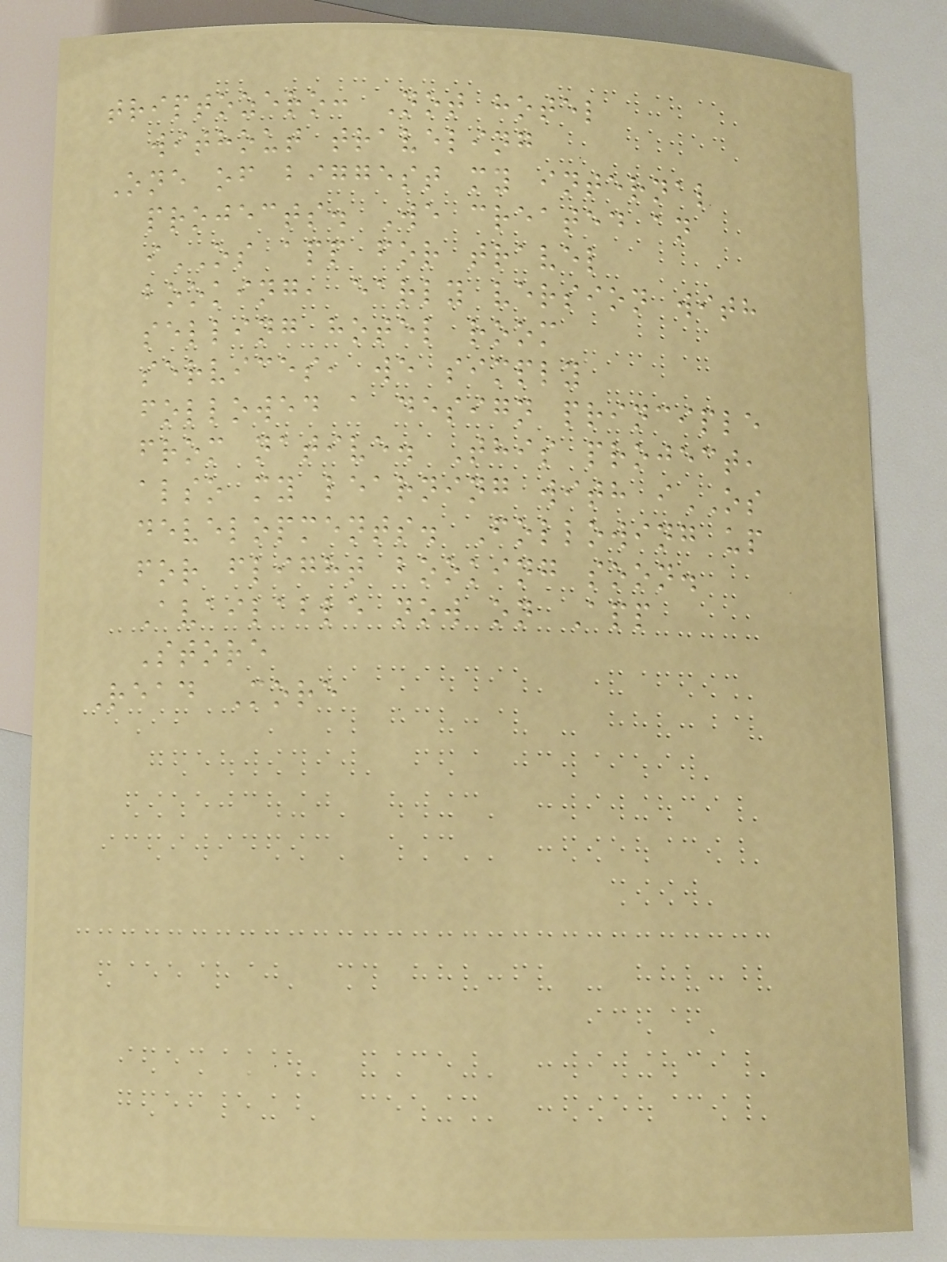triptozero: Not hotel
without traveling
One of biggest my internal
projects. We created an
iOS app for travel
booking, early version with
selling hotel room
services, we simply
followed a design principle
from native. This project,
also my learning with iOS
developments. Following up
for flight booking soon.
Available now on App
Store
Read More
